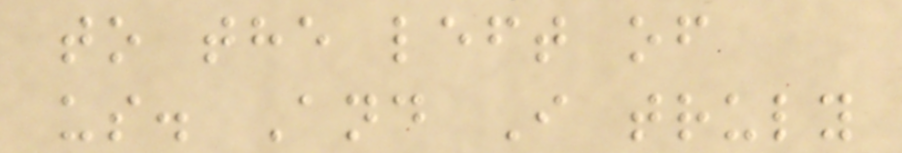to the left of
us. And I truly
